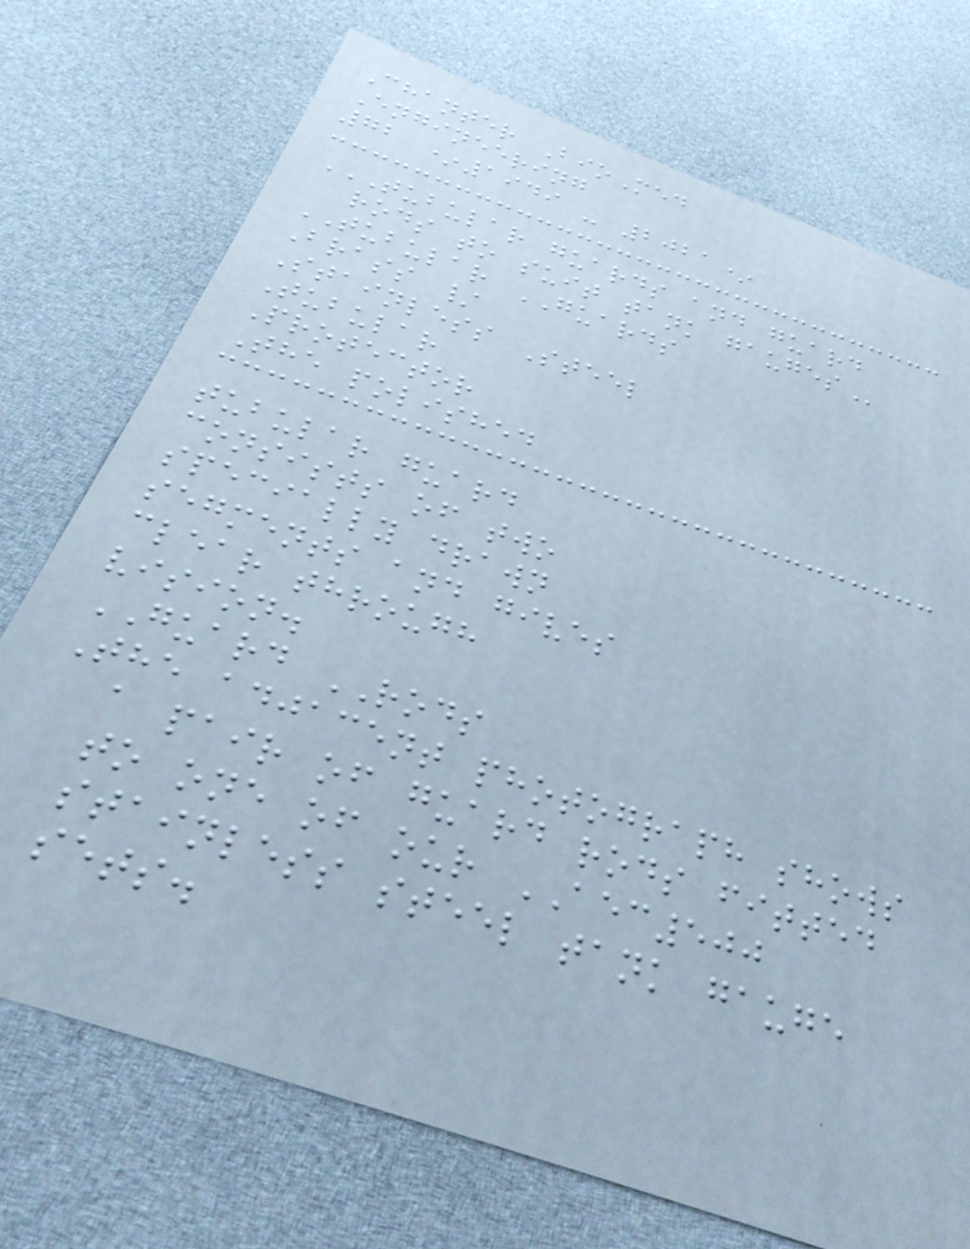Chanter BioMed
Engineering
72 *1949 - 2021*
TUBULAR GUARDS AND GUARD
RODS TO SUIT TANK GAUGES
TUBULAR GUARDS
Brass /
Stainless Steel
Tubular
Protector
The polished
tubular guard
consists of two
specially drawn
segments and gives
clear through
vision.
GUARD RODS
The adjacent photograph shows
a pair of guard rods fitted
to one of our AEC500
stainless steel tank gauge
sets.
